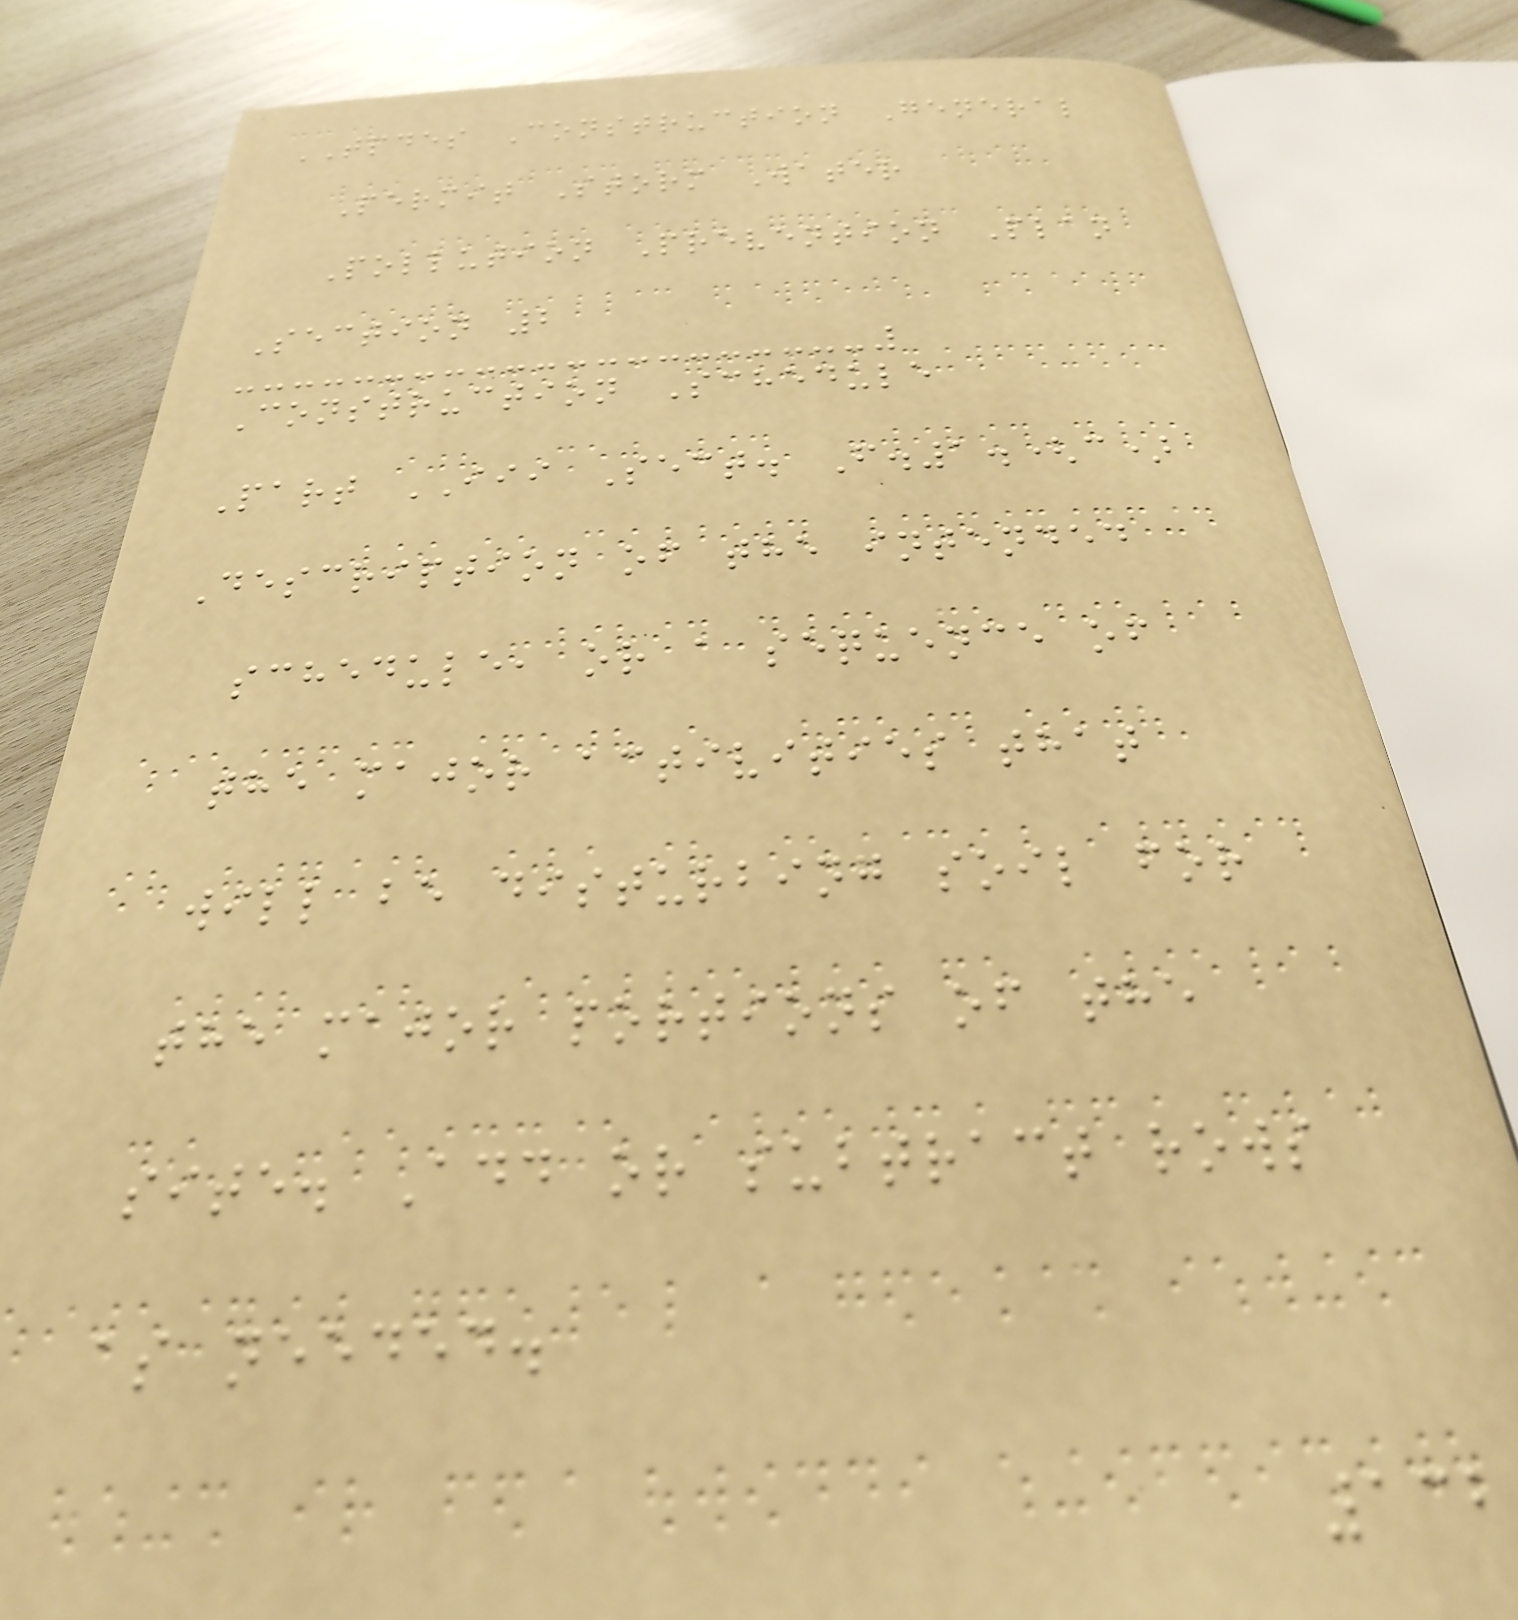TPDES Construction General
Permit Storm Water
Pollution Prevention Plan
Section 2
Construction Schedule
Part III Sect. F.1.(c)
Description of the intended
schedule, or a sequence of
the major activities that
will be disturbing soil for
the major portions of the
site. Add or subtract rows
as needed.
132
